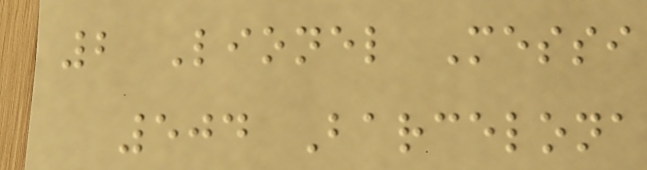2 Lionel Messi
504 Barcelona
